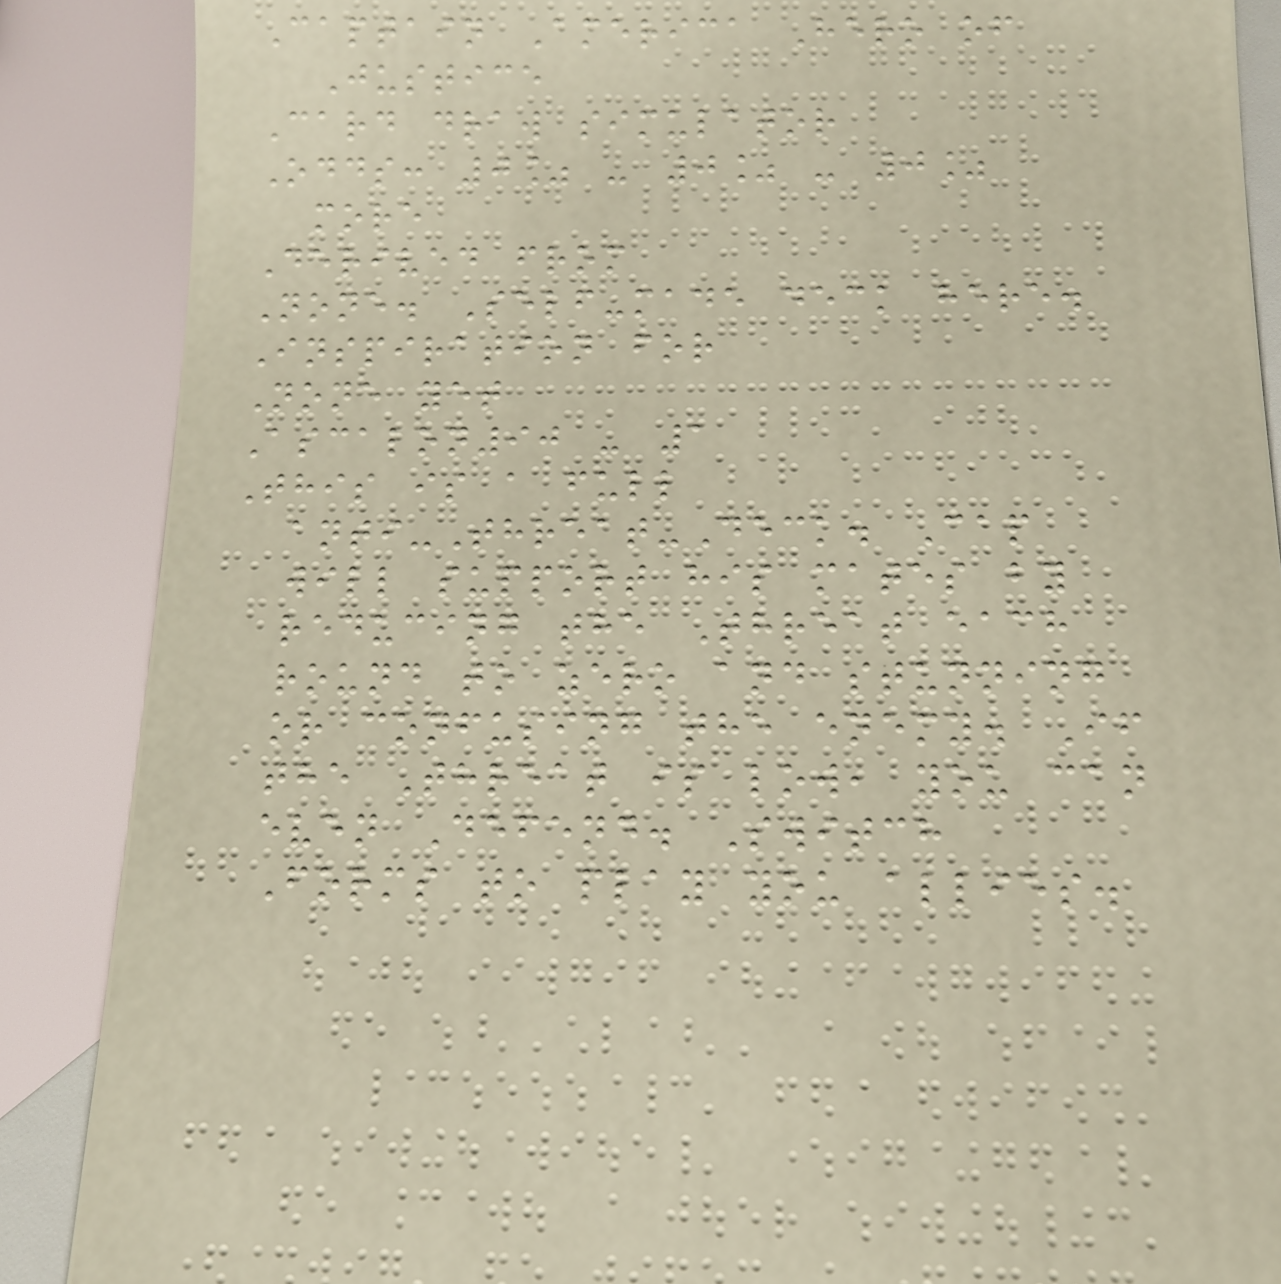Captain America Hero of
Justice
Card draw simulator
Odds: 0% - 0% - 0%
more
Derived from
None. Self-made deck here.
Inspiration for
None yet
Ascalon90 - 1
This is a full
anti-Threat-Deck. Cap
will support his mates by
reducing the Threat each
round to zero and stunning
or confusing the enemy. If
the Threat is low, you can
even Defend. Switch
Forms to play you allies.
